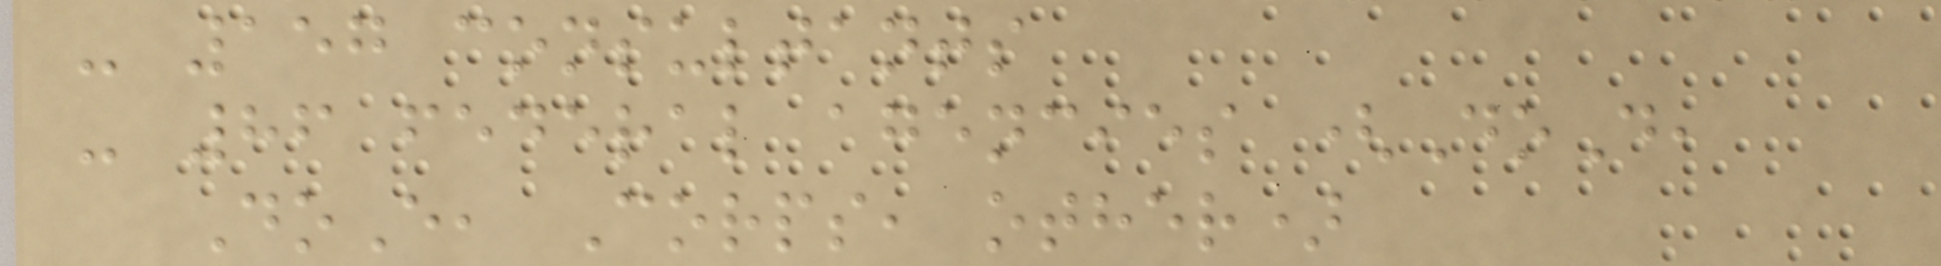- 157 consultants
- 86 federal agencies (DoD,
DoE, Corps, other)
